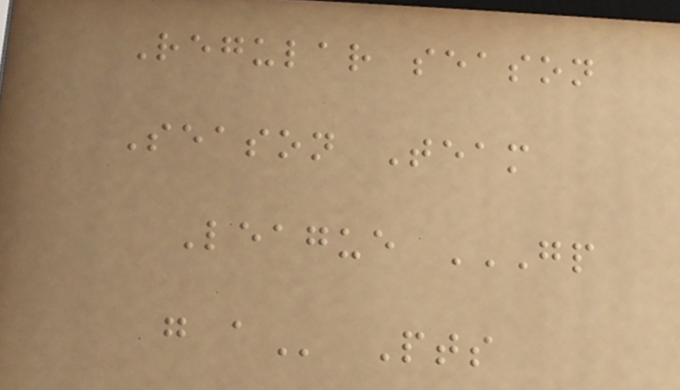Regular season
Season Team
League GP
G A Pts
